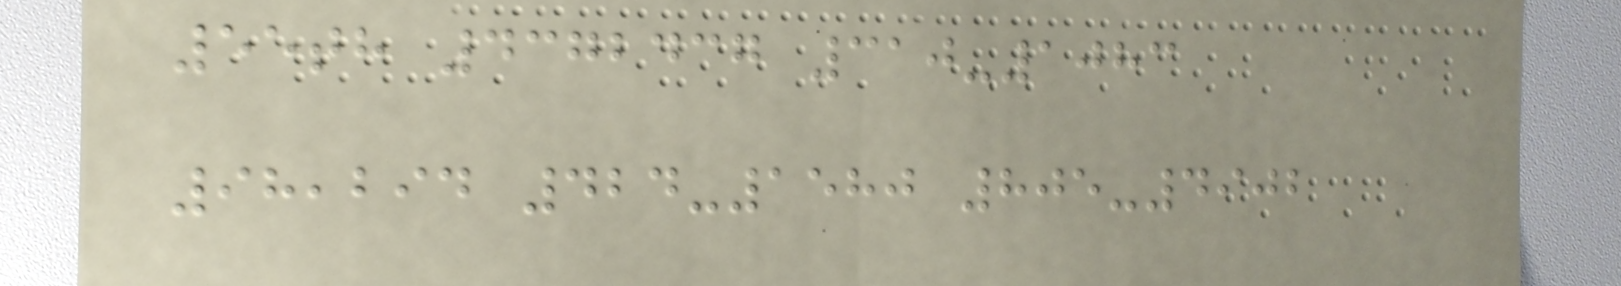55th 4372437 310-1083
98,294 424-1580 805-4902
